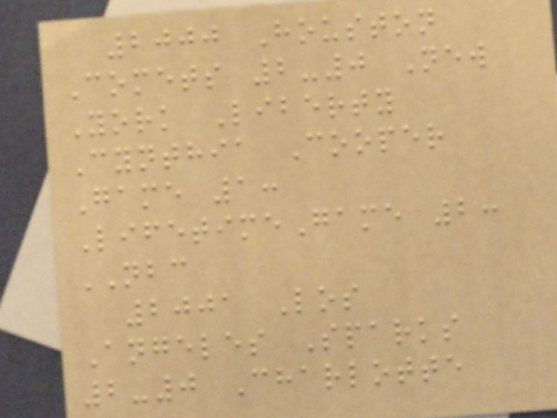2000 Houston
Comets 2-0 New
York Liberty
Cynthia Cooper
Game 1:
LifetimeGame 2:
NBC
2001 Los
Angeles Sparks
2-0 Charlotte
